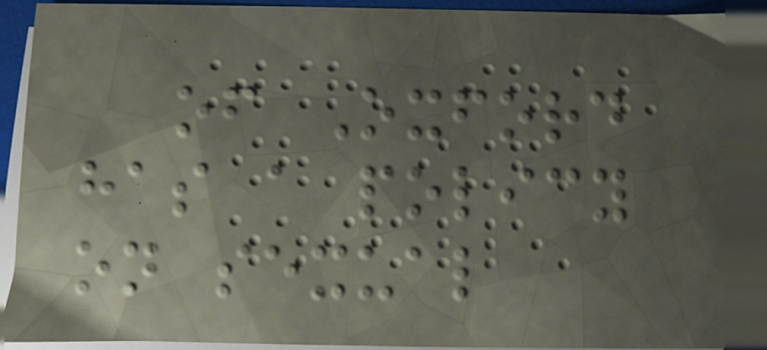of Oxford
has a policy
on sexual
